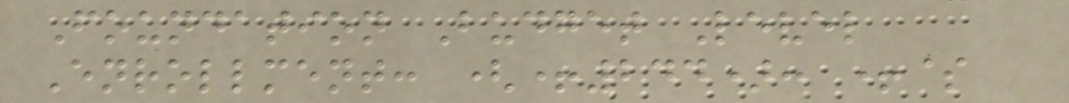Foundation Budget Level
Enrollment: (+244): +$
